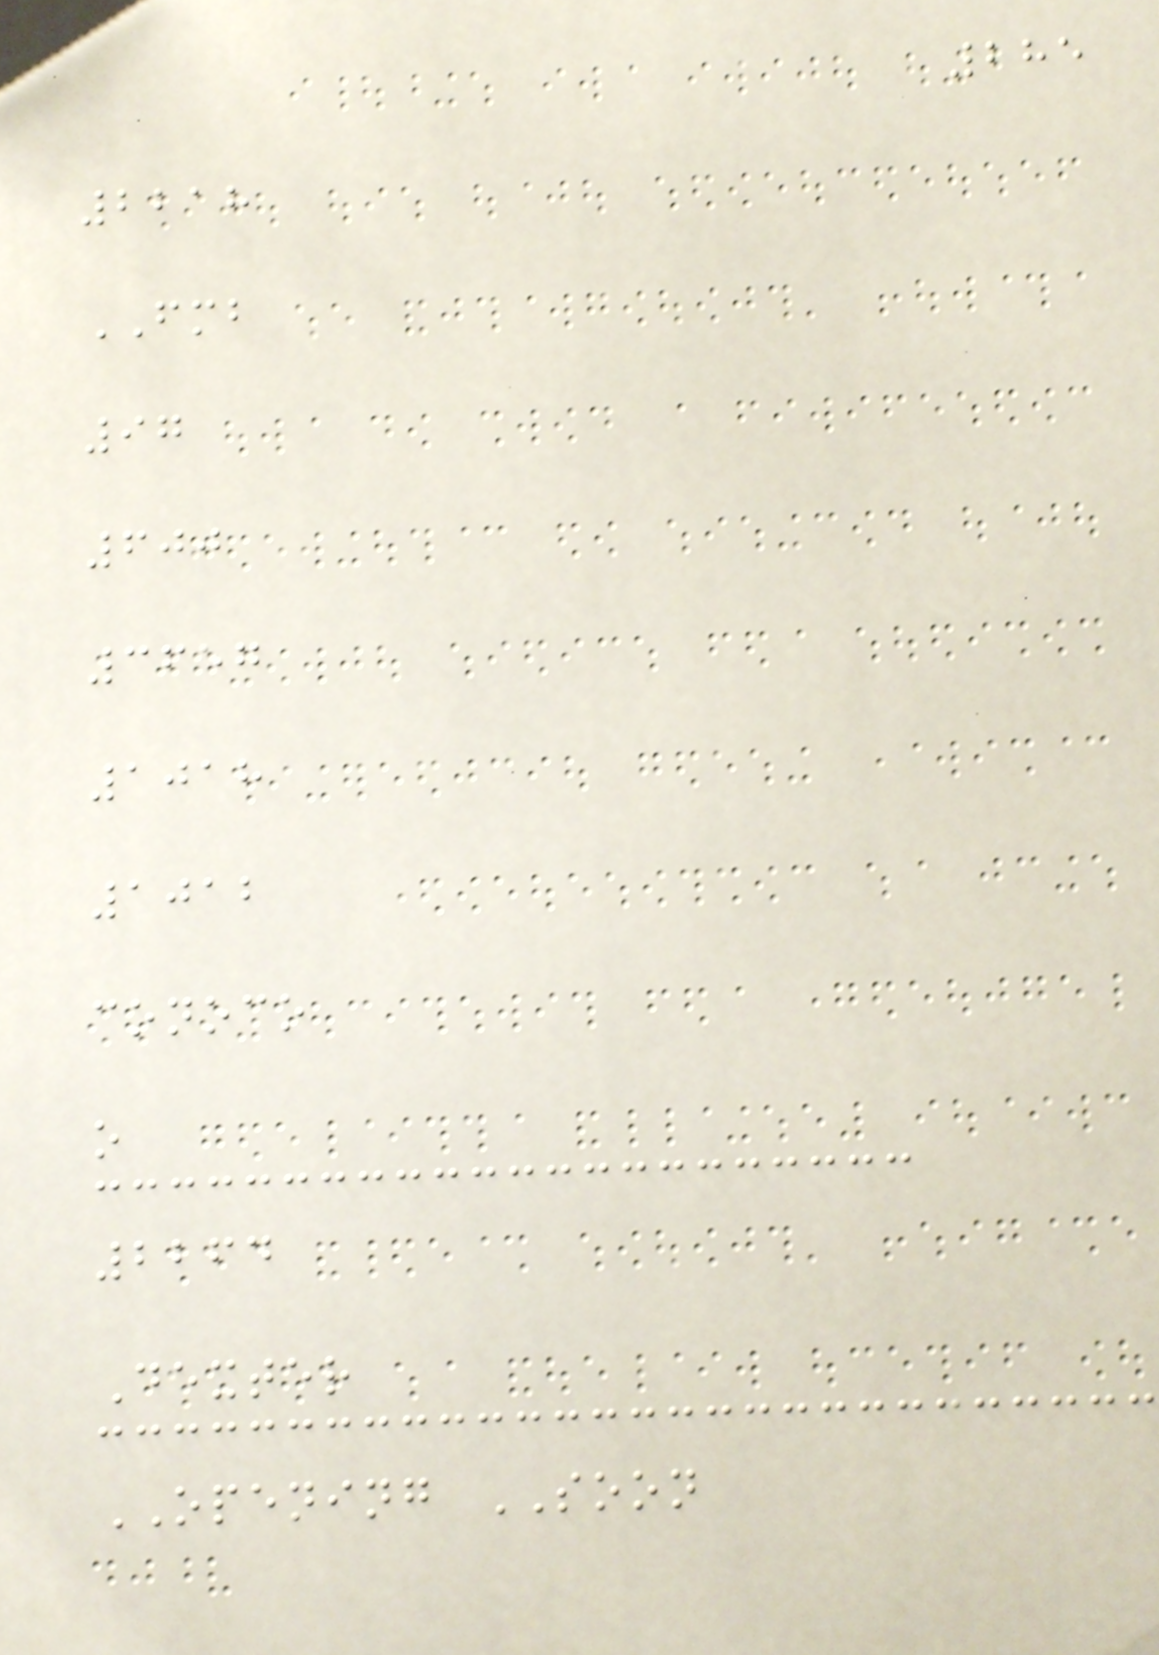285
2218
FMB
97
600
3657
1018
1012
conoco
o
2264
Dexter
OPENING SOON
